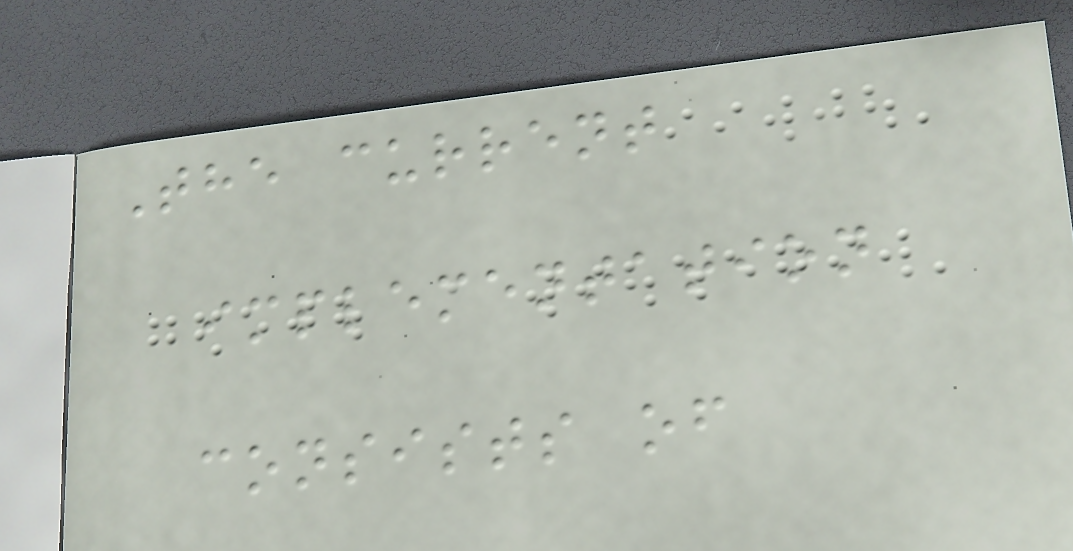The current
implementation
consists of
